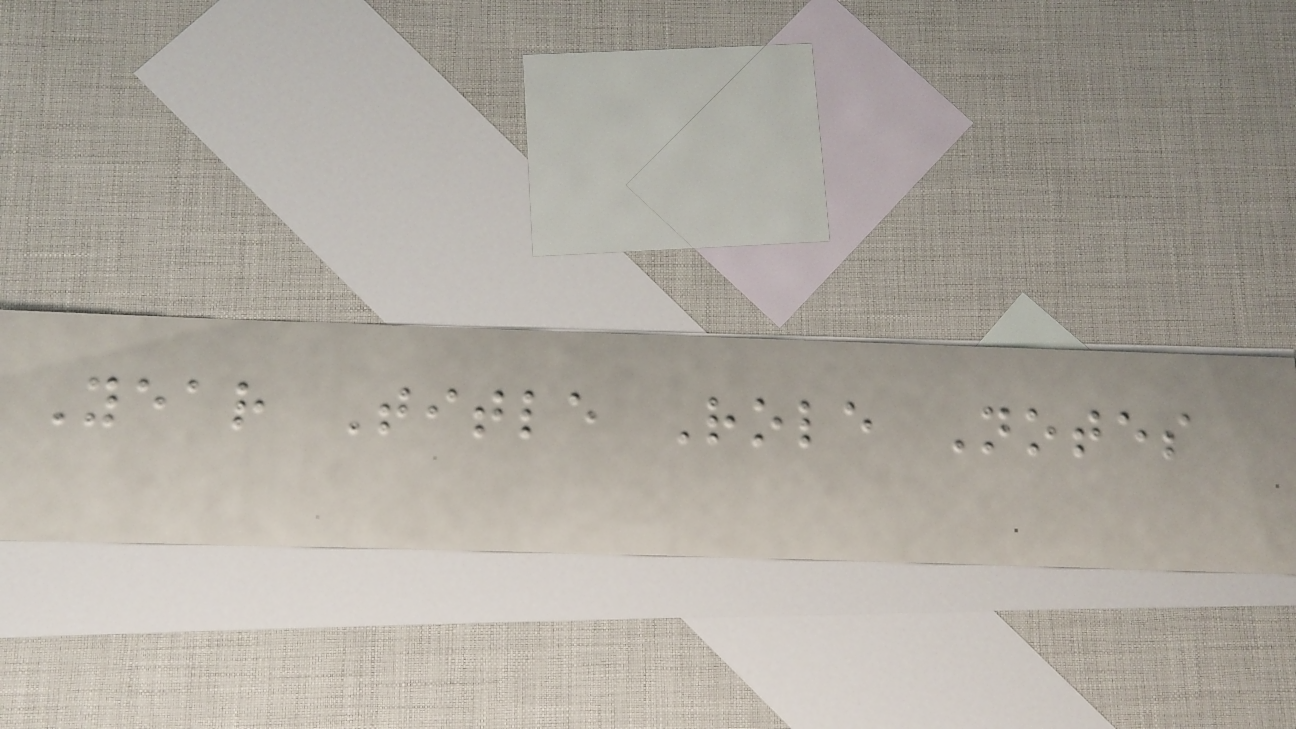Year Title Role Notes
